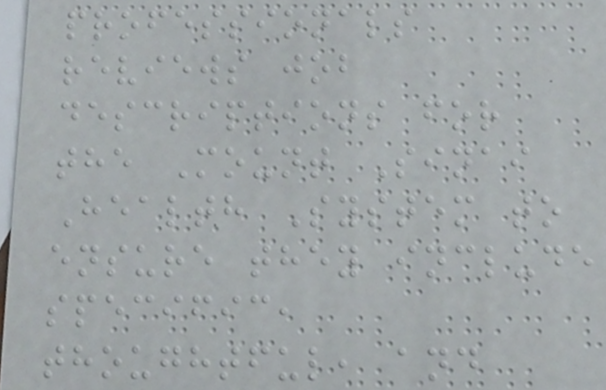professionals
reviews job
descriptions for
the Mount Sinai
Health System to
ensure they include
specific,
thoughtful, and
